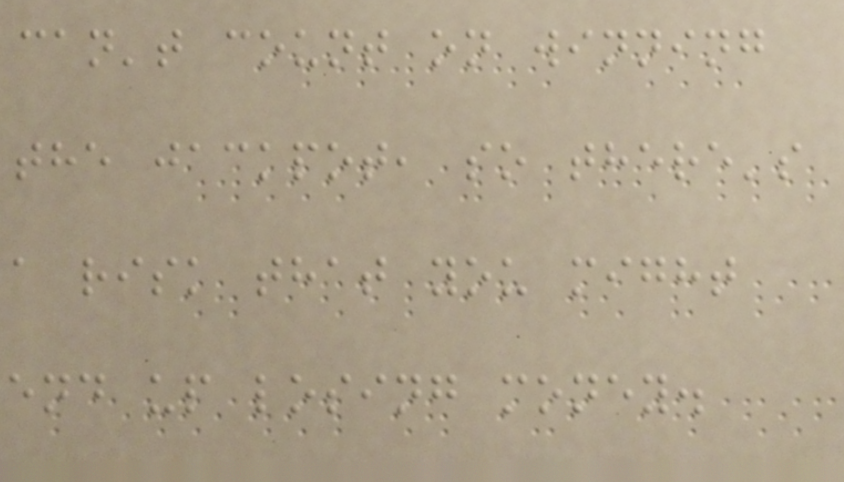can't count on winning
the jackpot, so there's
a risk that you might
end up losing money.
